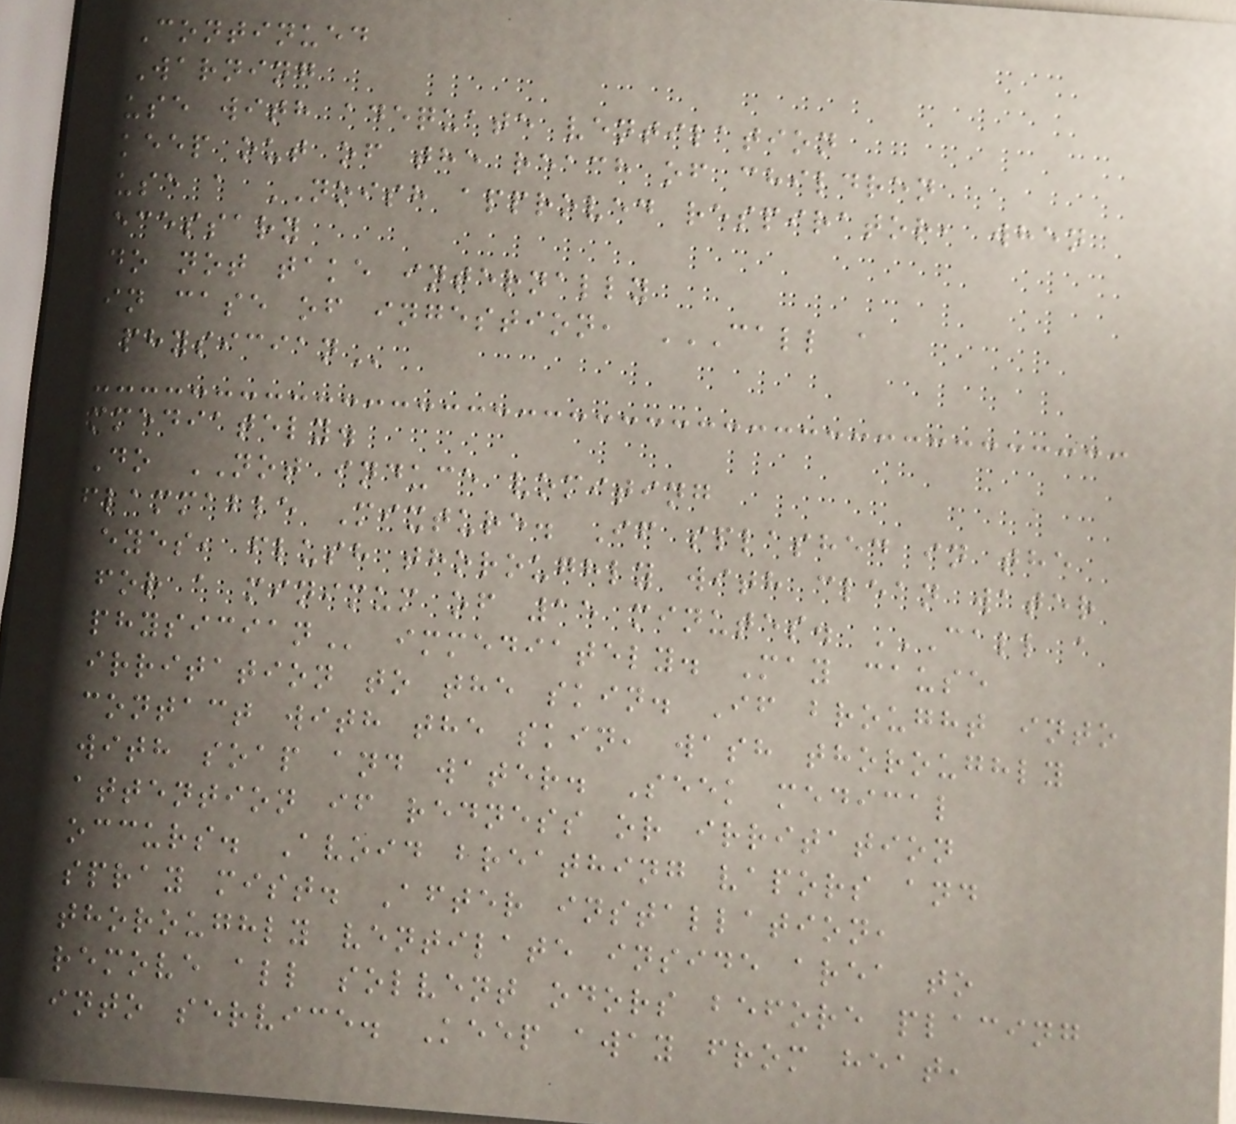CONTINUED
WARNING
Use with adequate ventilation
Keep out of the reach of children
Use a NOISH approved respirator, when
necessary
Do not take internally
In case of ingestion, CALL A
PHYSICIAN
immediately.
DO NOT induce vomiting
Flammable Mixture. If splashed in the
eyes, flush thoroughly with clean water
for a minimum of 15 minutes. CALL A
PHYSICIAN immediately. May cause
irritation to the skin. If brought into
contact with the skin, wash thoroughly
with soap and water. Seek medical
attention if redness or irritation
occurs. Avoid breathing vapors and
spray mist. After installation,
thoroughly ventilate inside area to
remove all solvent odors before placing
into service. Keep away from heat,
